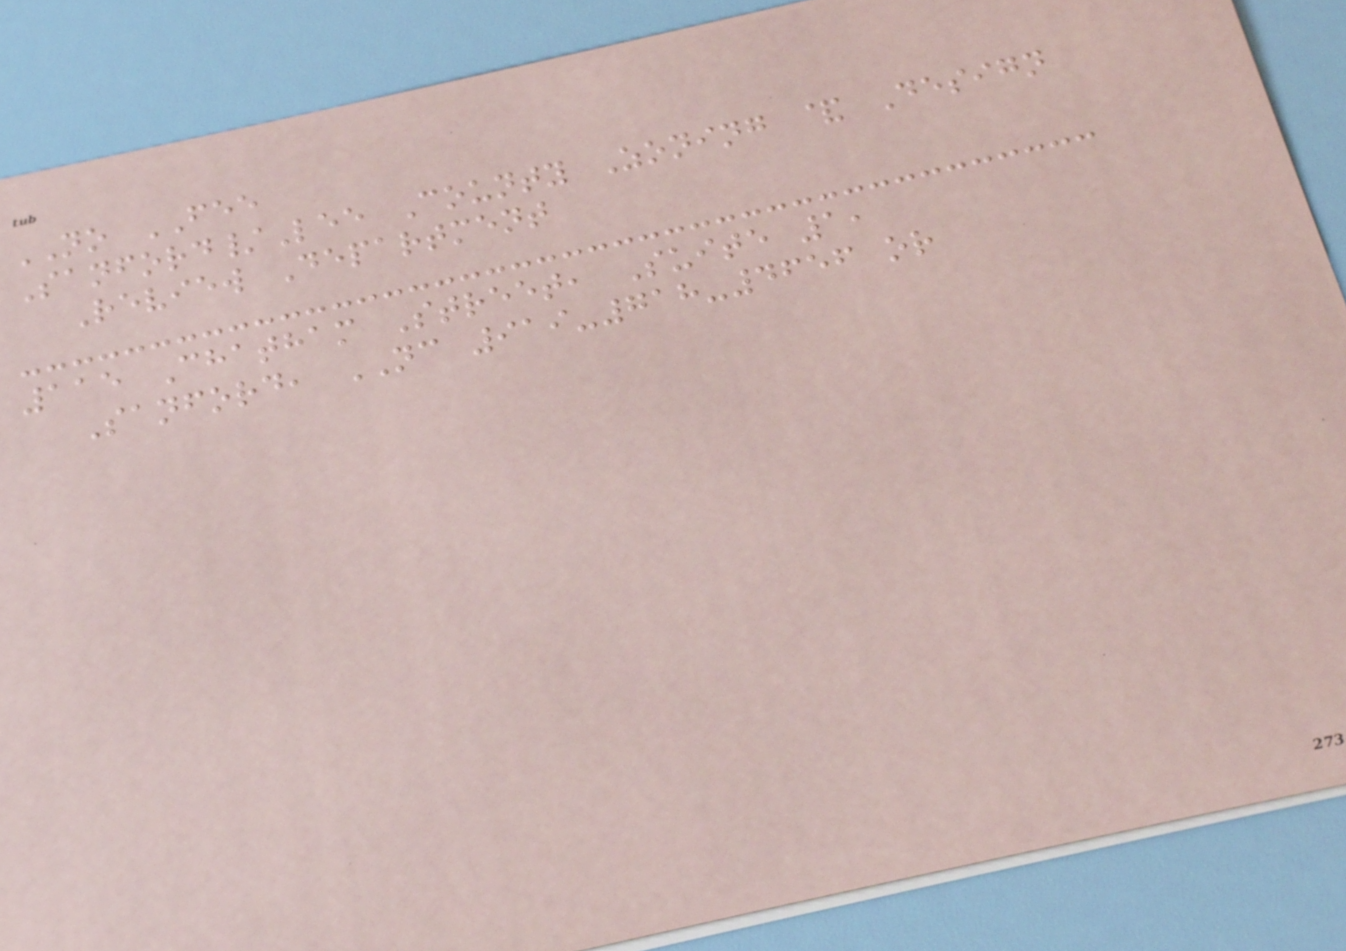NO FEE
Sanford/Lee County Zoning & Design
Review Department
115 Chatham Street, Suite 1,
Sanford, NC 919-718-4656 or
